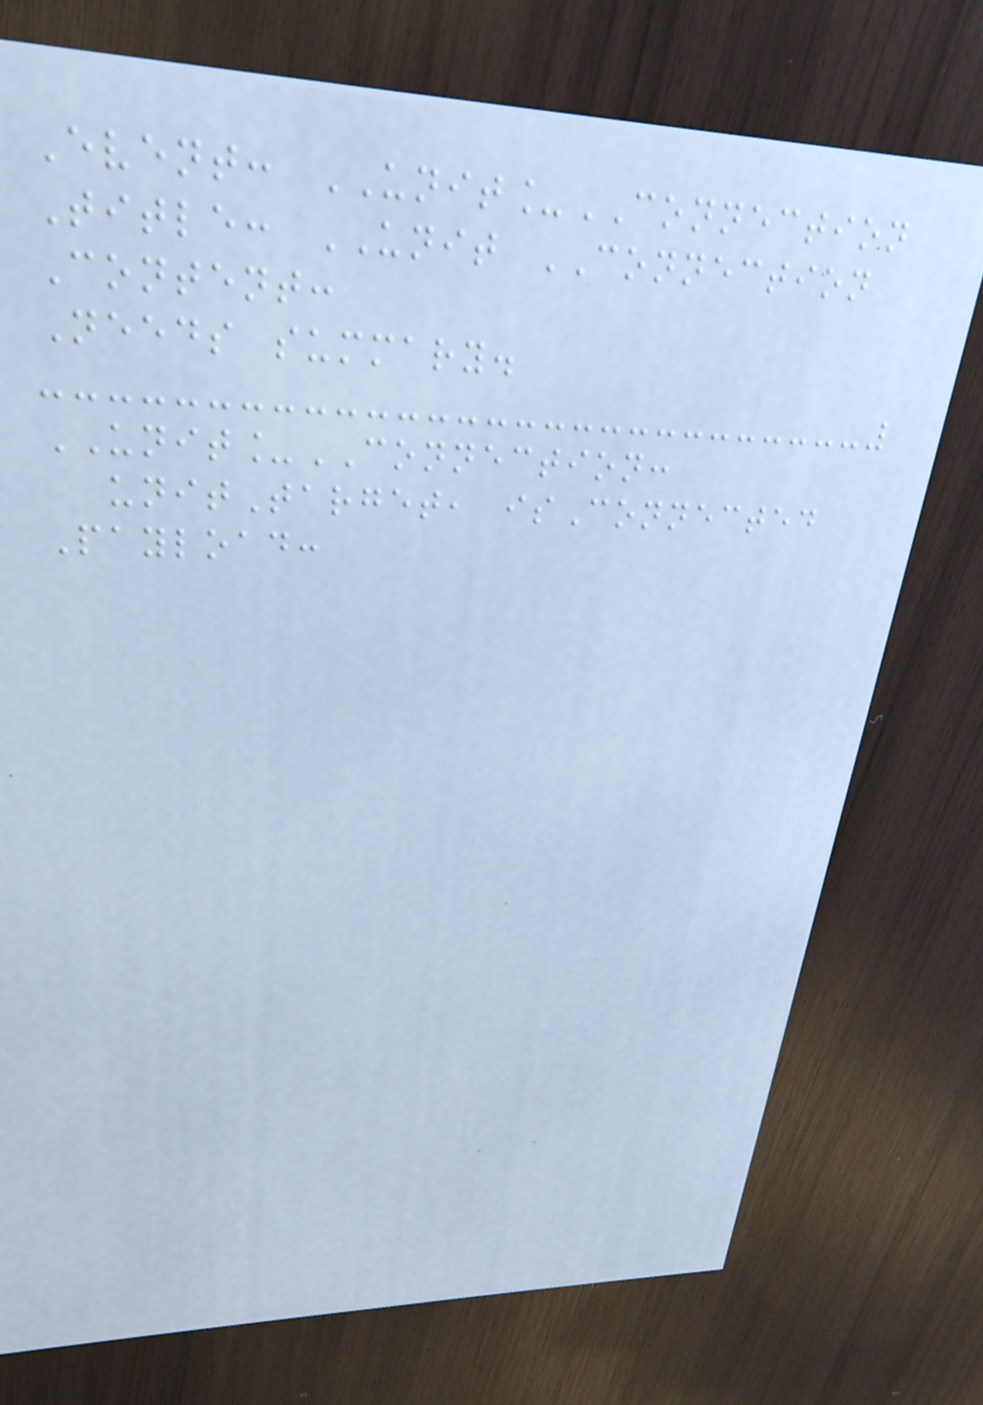Event: UNIT_CONNECTION
Title: UNIT CONNECTION
Content:
Needs summary.
UNIT_CONNECTION:
unitTarget, isConnected
Payload:
